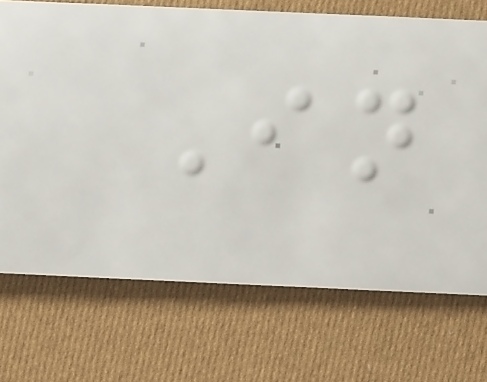In
